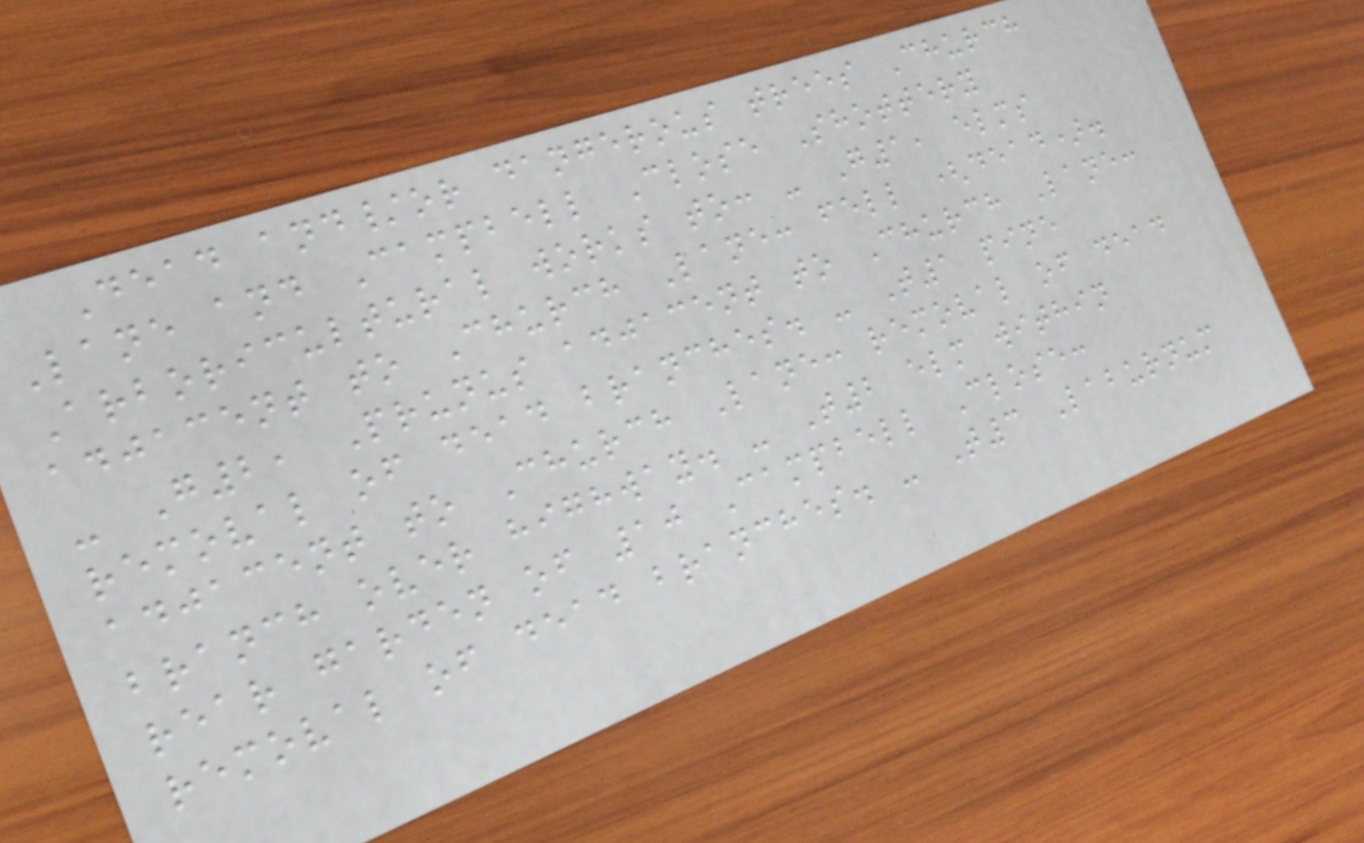Dead and/or dangerous trees Church
Lane and Campbell Close Shottery
Arboricultural works to: - G1, elms
adjacent to Church Lane: fell (dead).
- G2, Prunus adjacent to Church Lane:
removal of dead branches. - T1 pine
adjacent to Church Lane: removal of dead
branch over highway. - T2 elm within
rear garden of 10 Campbell Close:
removal of dead branches. - T3 Laburnum
